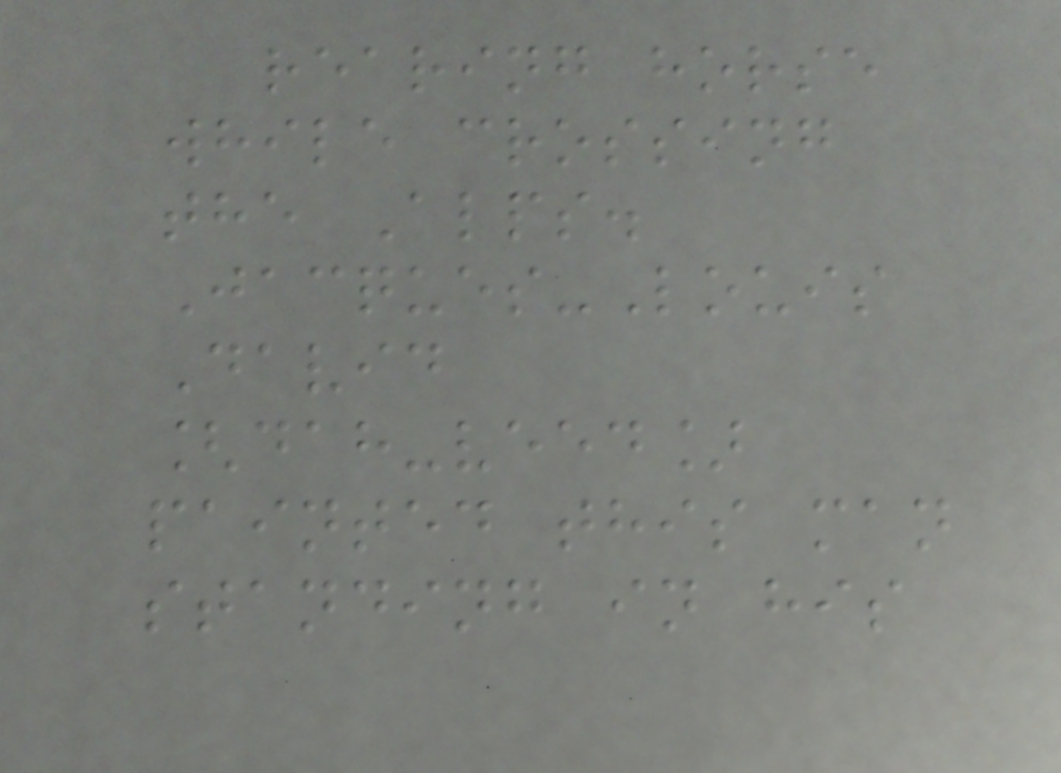rearing horse
while crossing
the Alps.
Jacques-Louis
David
[dah-veed]
painted this man
standing in his
